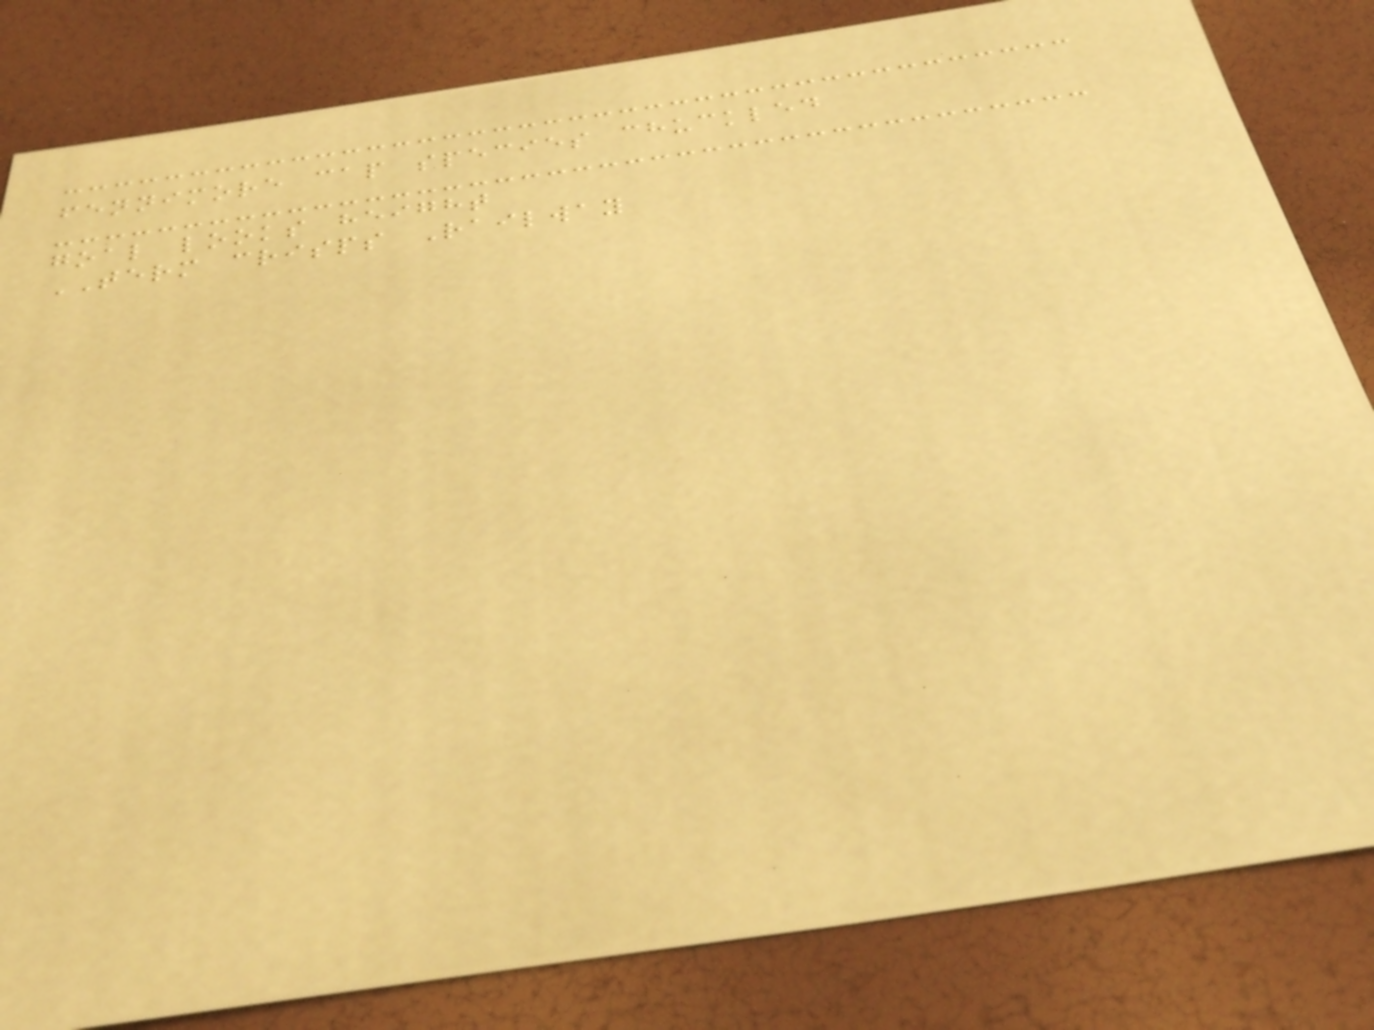fennimore cap species chuckled
goal looks height
TERM crisps Railway
